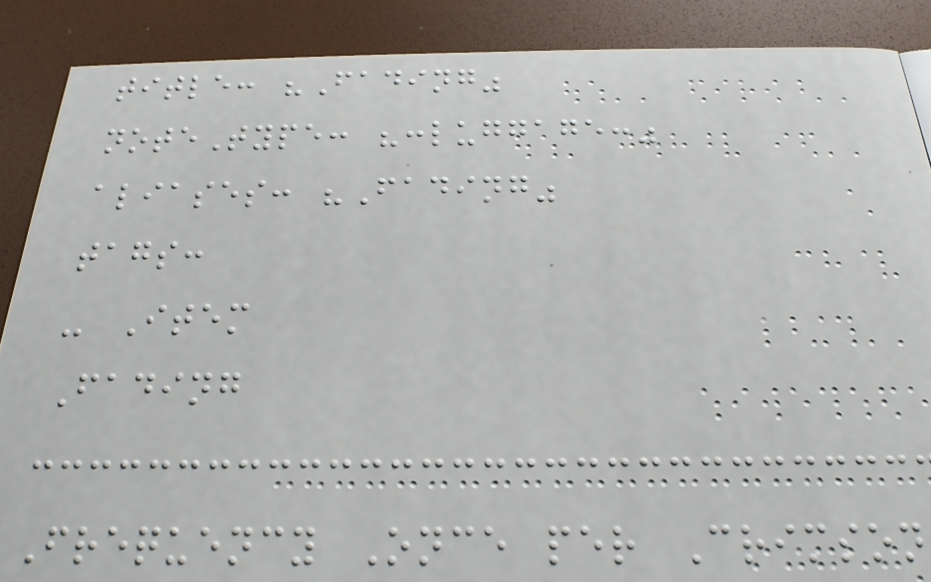title: "Fading"
noteType: ":luggage:"
aliases: "Fading"
tags:
- Item
Fading
Frequency Once per Crimson
